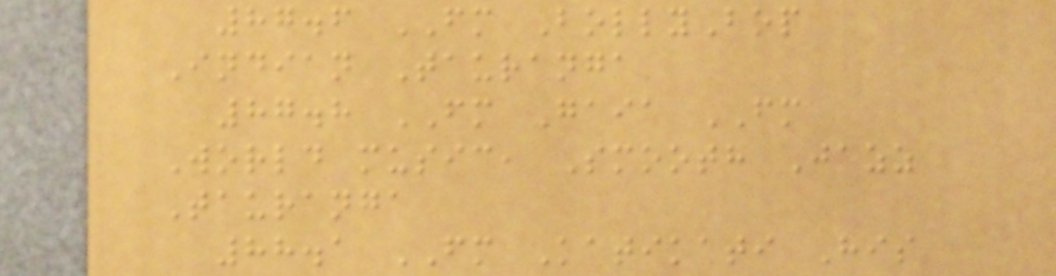87.6 FM BollyBop
Indian Tauranga
87.8 FM Gaia FM
World music, Smooth Jazz
Tauranga
88.1 FM Katikati His
